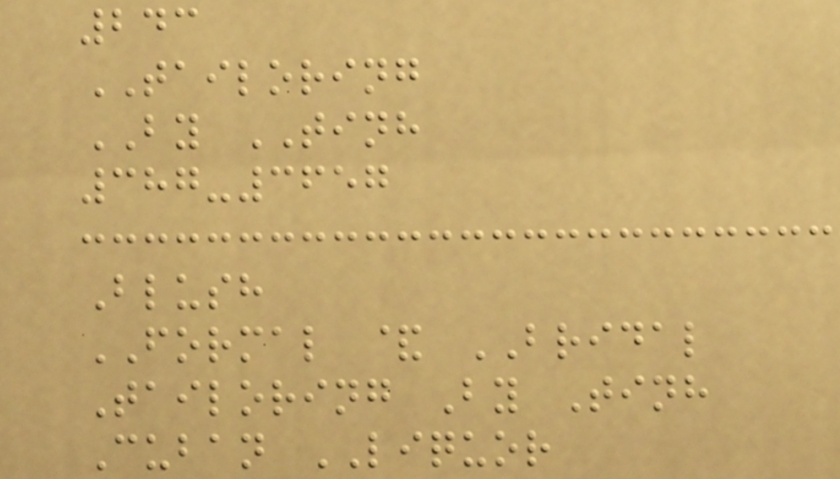243
TAILORING
BY TINH
387-3657
Blush
FORMAL & BRIDAL
Tailoring By Tinh
Cuban LIQUOR
